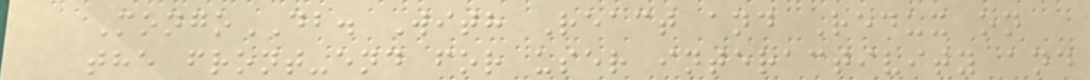MongoDB. With React and Redux on
the front-end for user interactivity and
